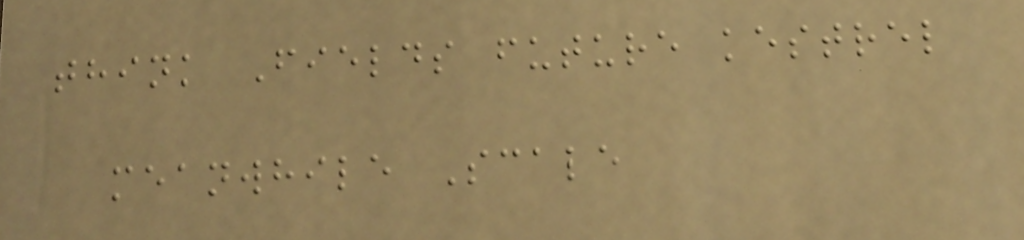think Fields future kestrel
meanwhile Scale
